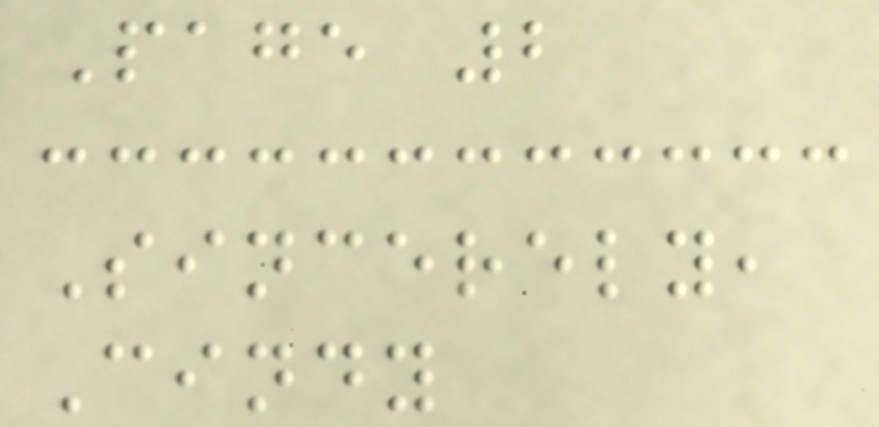Page 2
Sincerely,
Cindy
